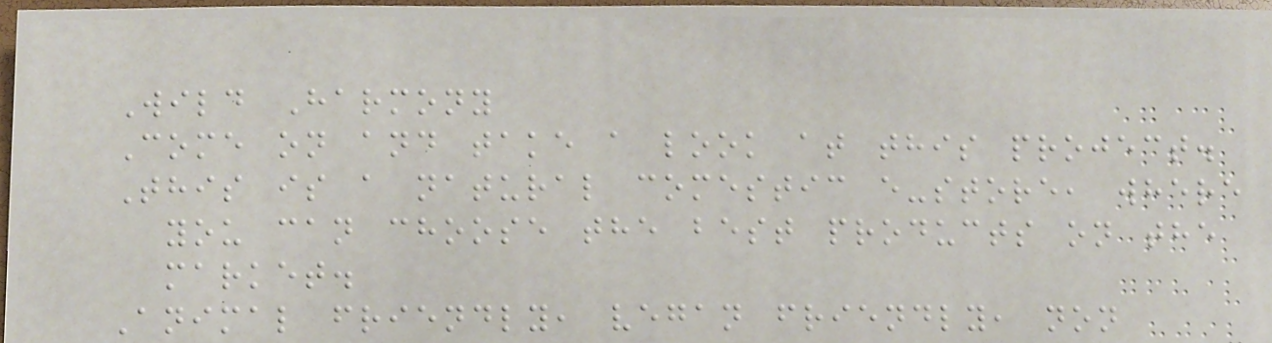Wild Harmony
Come on and take a look at this project.
This is a natural comestic e-store, where
you can choose the best products on the
market.
Animal friendly, vegan friendly, non
